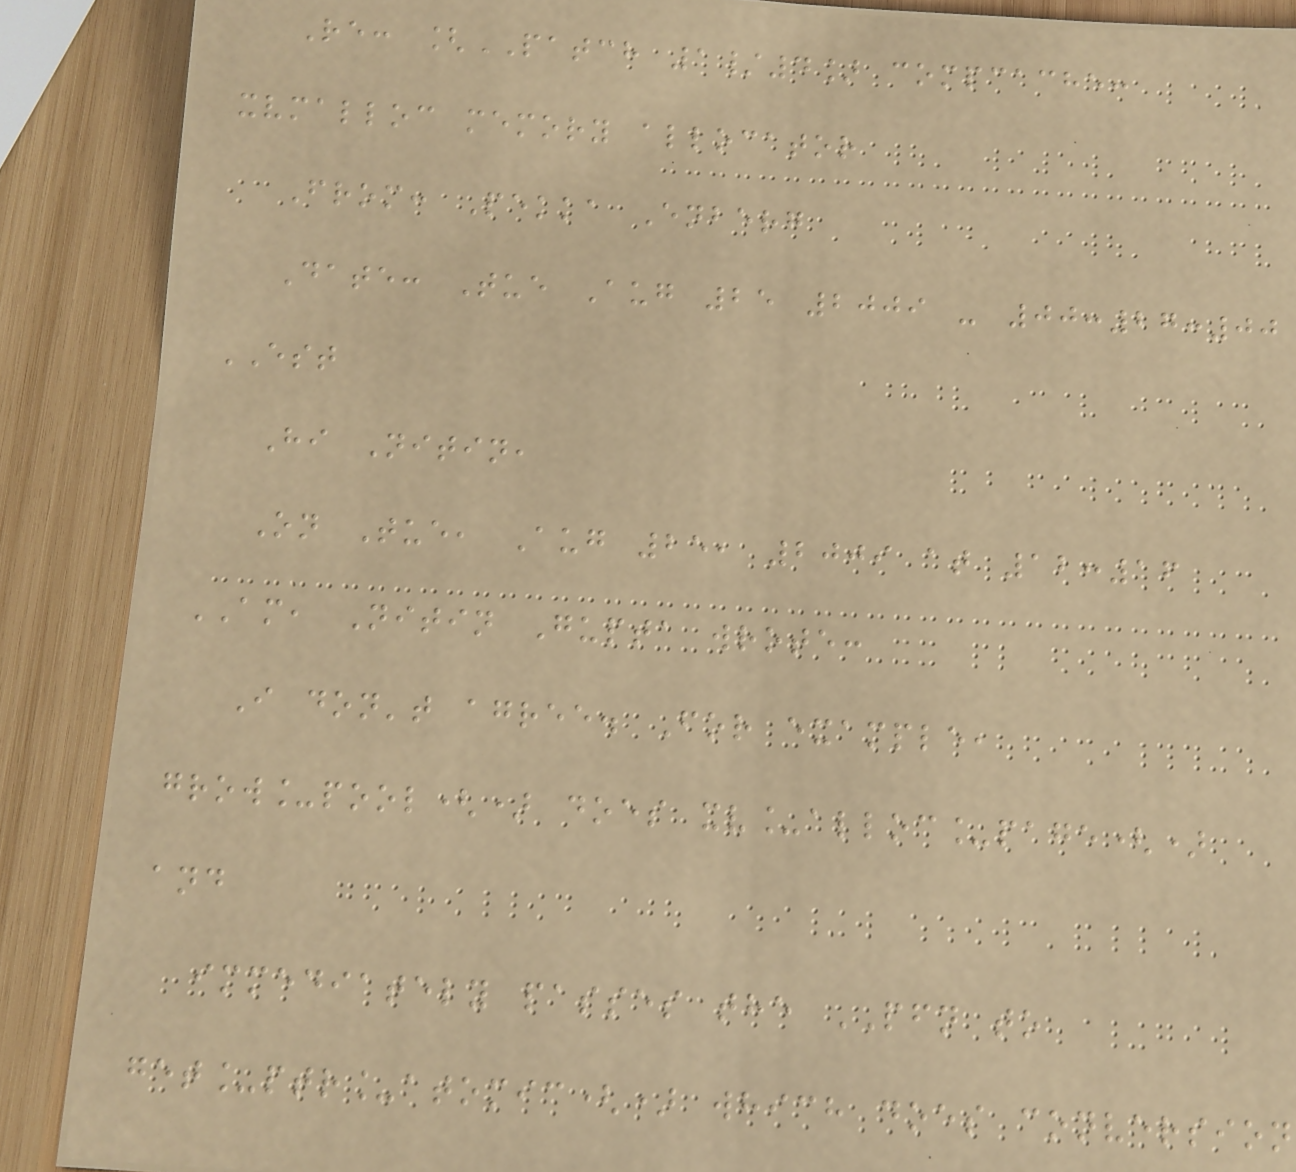Re: [PATCH 1/4] compcache:
xvmalloc memory allocator
From: Pekka Enberg
Date: Tue Aug 25 2009 - 00:27:00
EST
Hi Nitin,
On Tue, Aug 25, 2009 at 12:16
AM, Nitin Gupta wrote:
I don't agree. For example,
grow_pool() does xv_alloc_page()
and
immediately passes the PFN to
get_ptr_atomic() which does conversion
